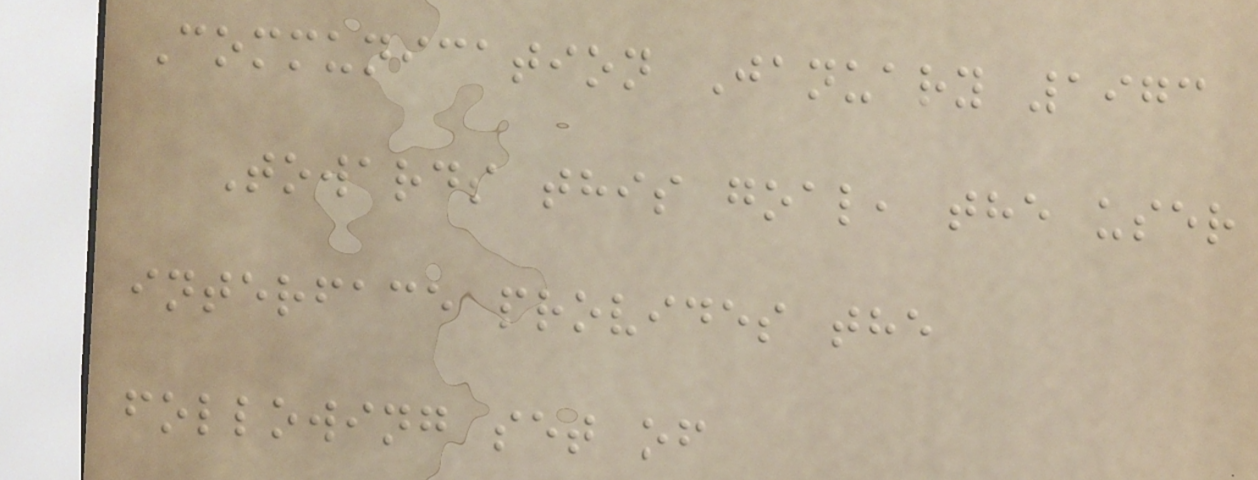Communication January 1973
Towards this goal, the user
interface provides the
following set of
